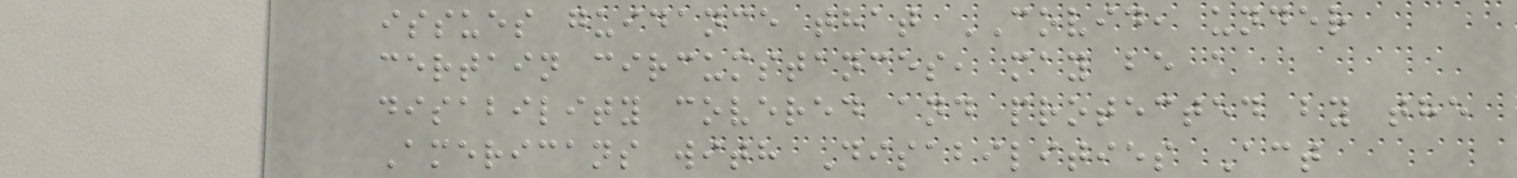issues guidance that COVID, under
certain circumstances, may be a
disability covered and protected by the
Americans with Disabilities Act
